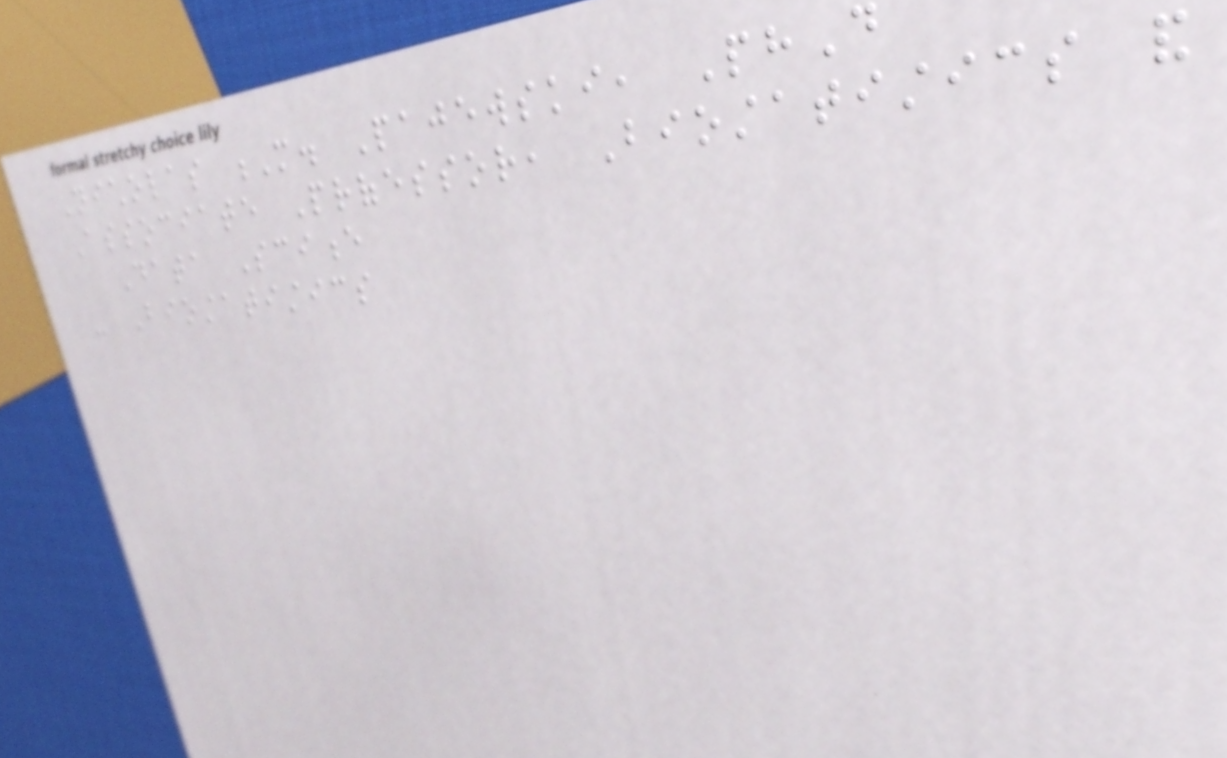Nicholas M. Pajewski, PhD
Associate Professor, Biostatistics and
Data Science
- Biostatistics
